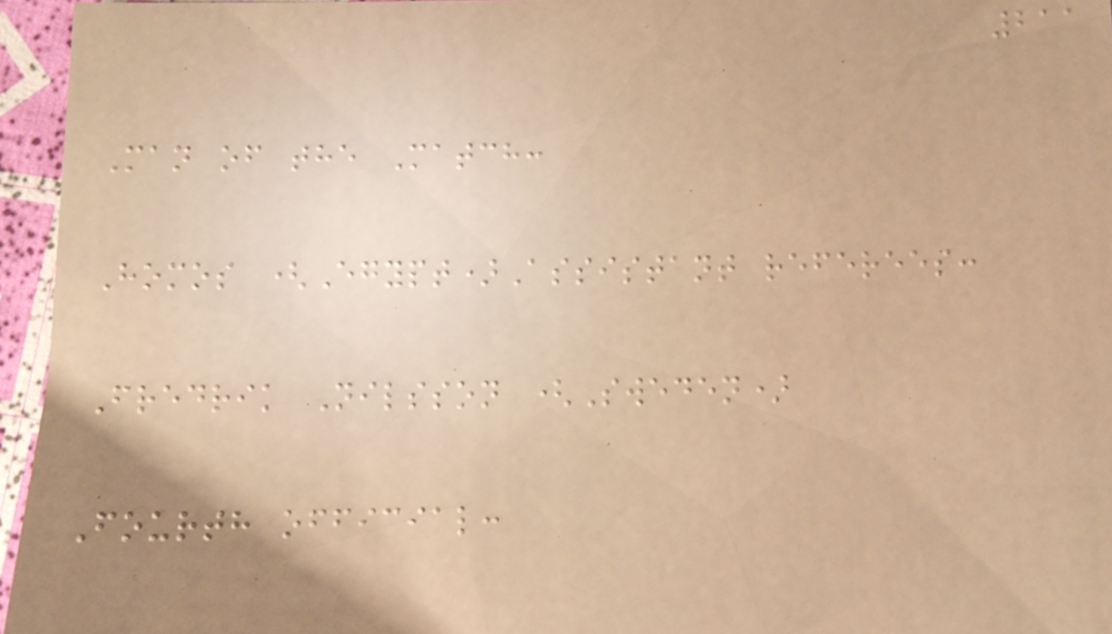211
Man of the Match:
Homos (Egypt)Assistant referees:
Fredrik Nilsson (Sweden)
Fourth official:
